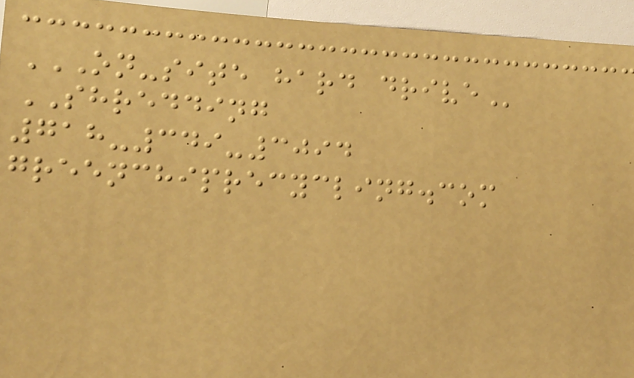ON-SITE HARD DRIVE
SHREDDING
718-349-3094
greenchiprecycling.com
